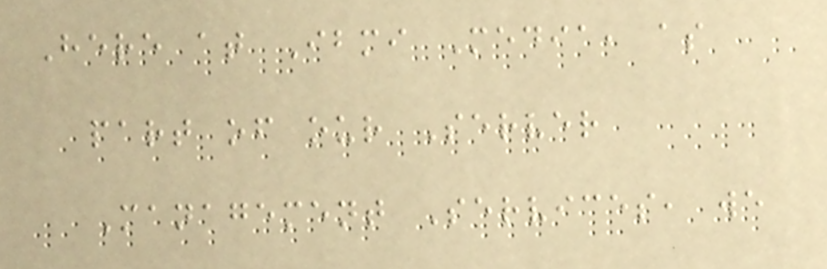Here at Ibmi Media, as
part of our Server
Management Services, we
